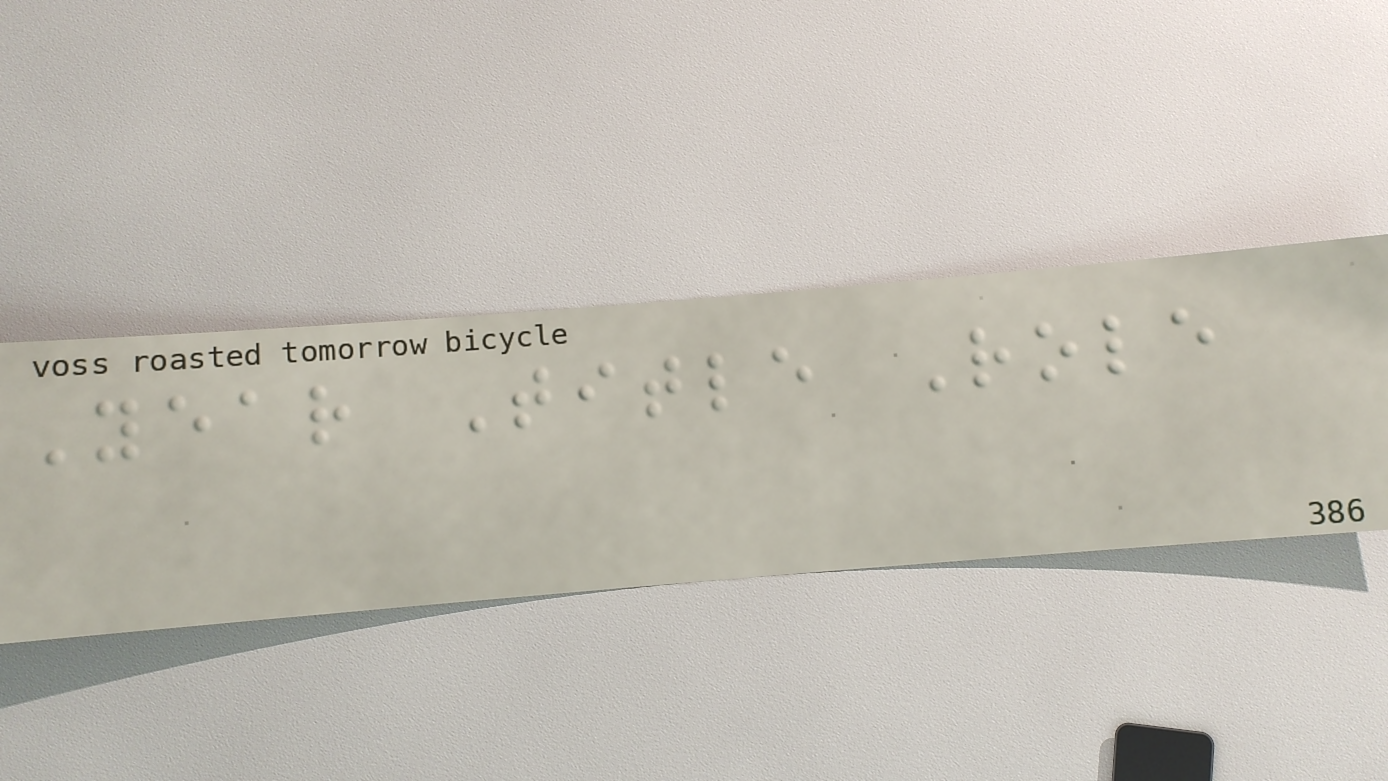Year Title Role
